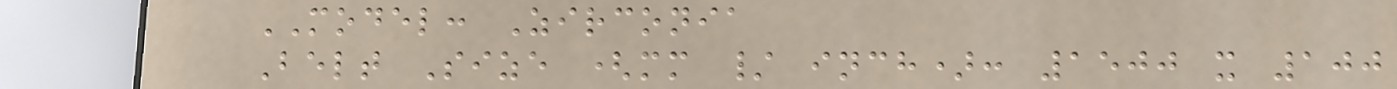MODEL: Zirconia
Belt Size (mm / inch): 1500 x 100
